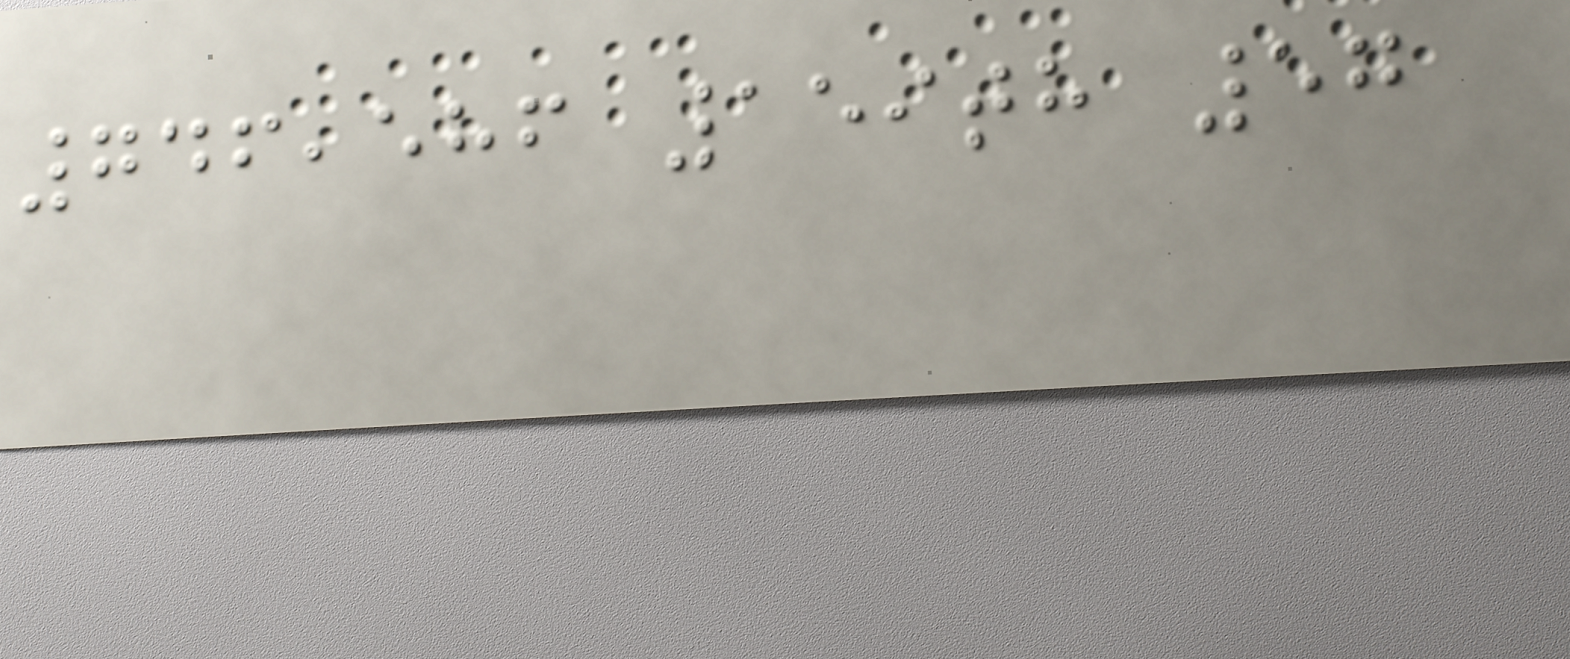746,586 159th 57
